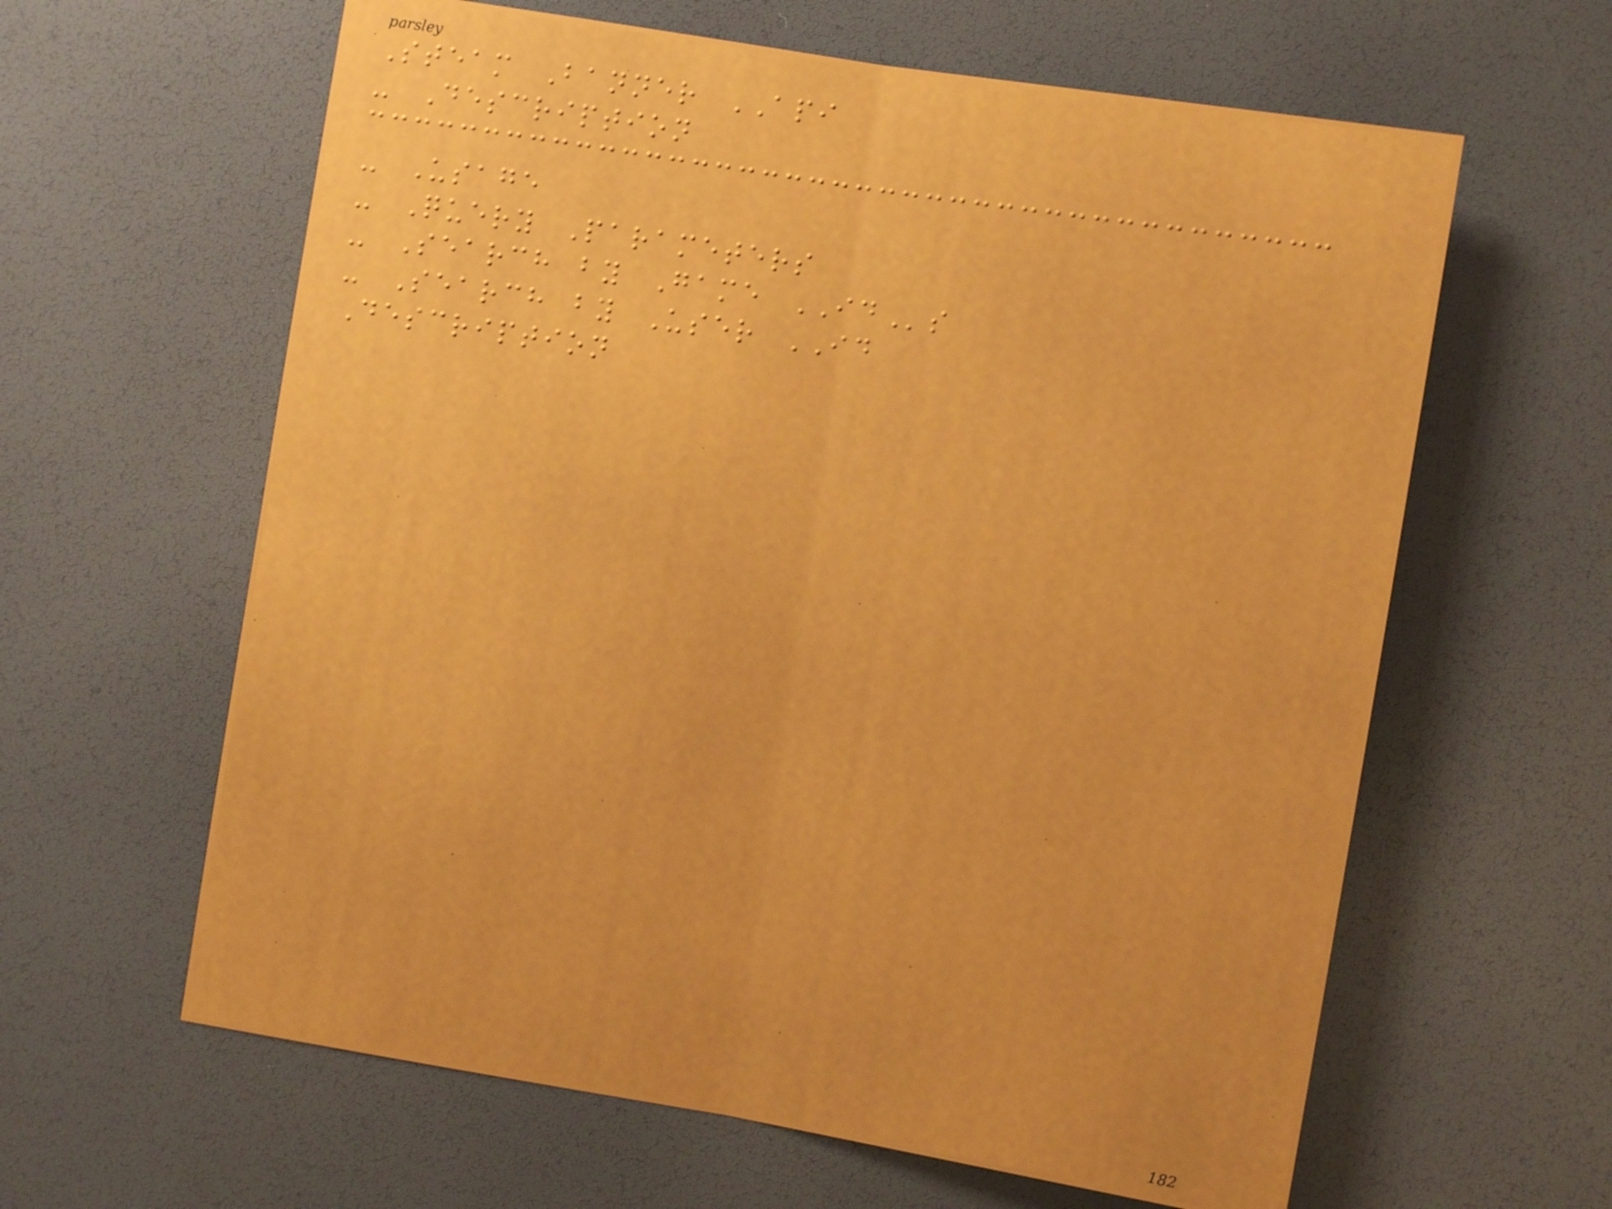Steam Banner API
- Description
- Usage
- Query Parameters
- Search by Game IDs
- Search by User ID
Description
